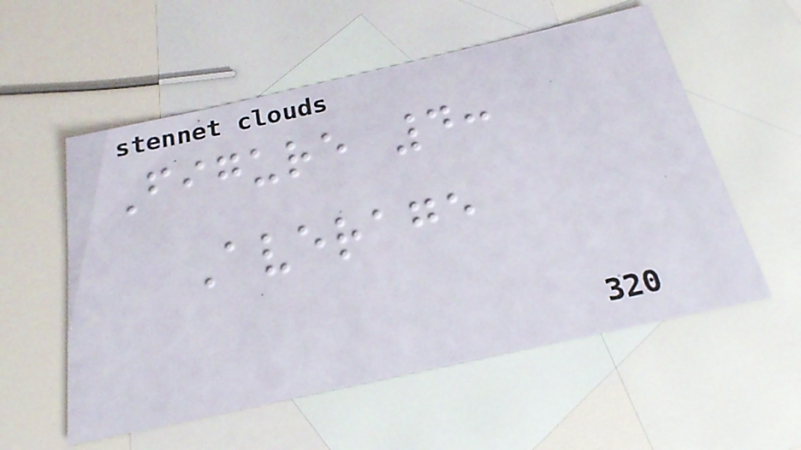Figure 4:
Average
